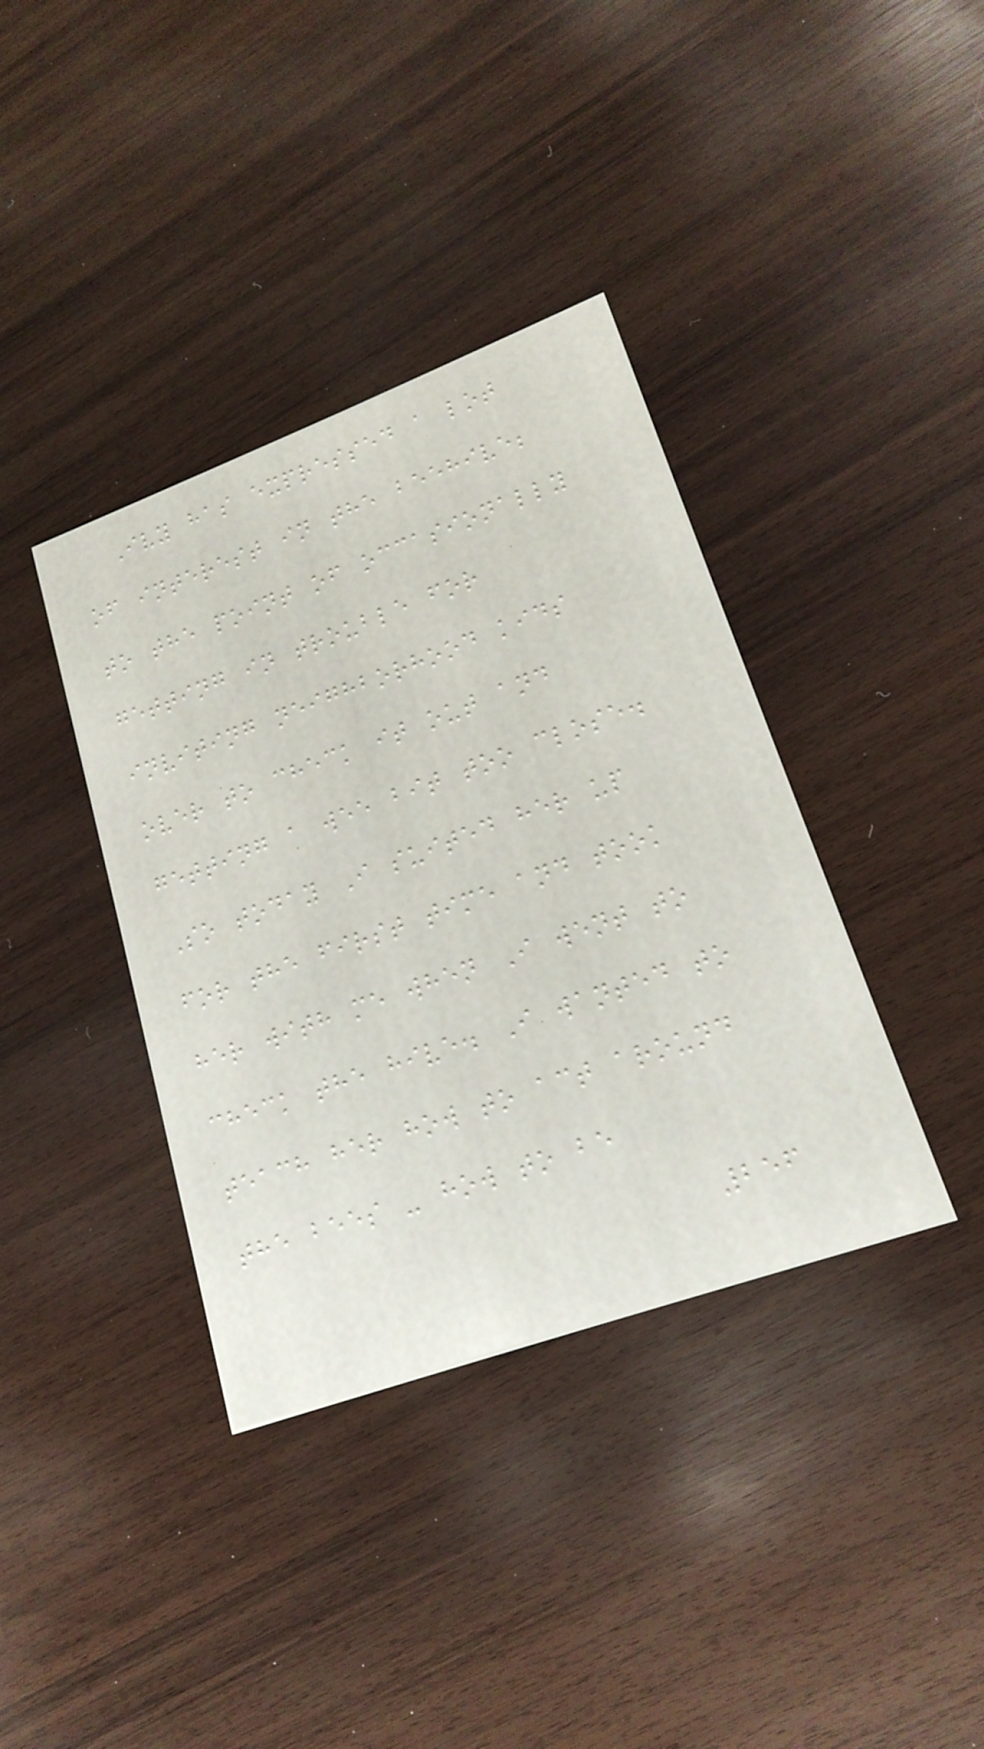Ivy has expressed a lot
of interest in the beehive;
to the point of occasionally
getting in trouble for
inviting neighborhood kids
over to check it out and
getting a wee bit too close.
So today I suited her up
for the first time and took
her with me when I went to
check the hive. I wanted to
teach her how to act around
the bees - how to be
256
